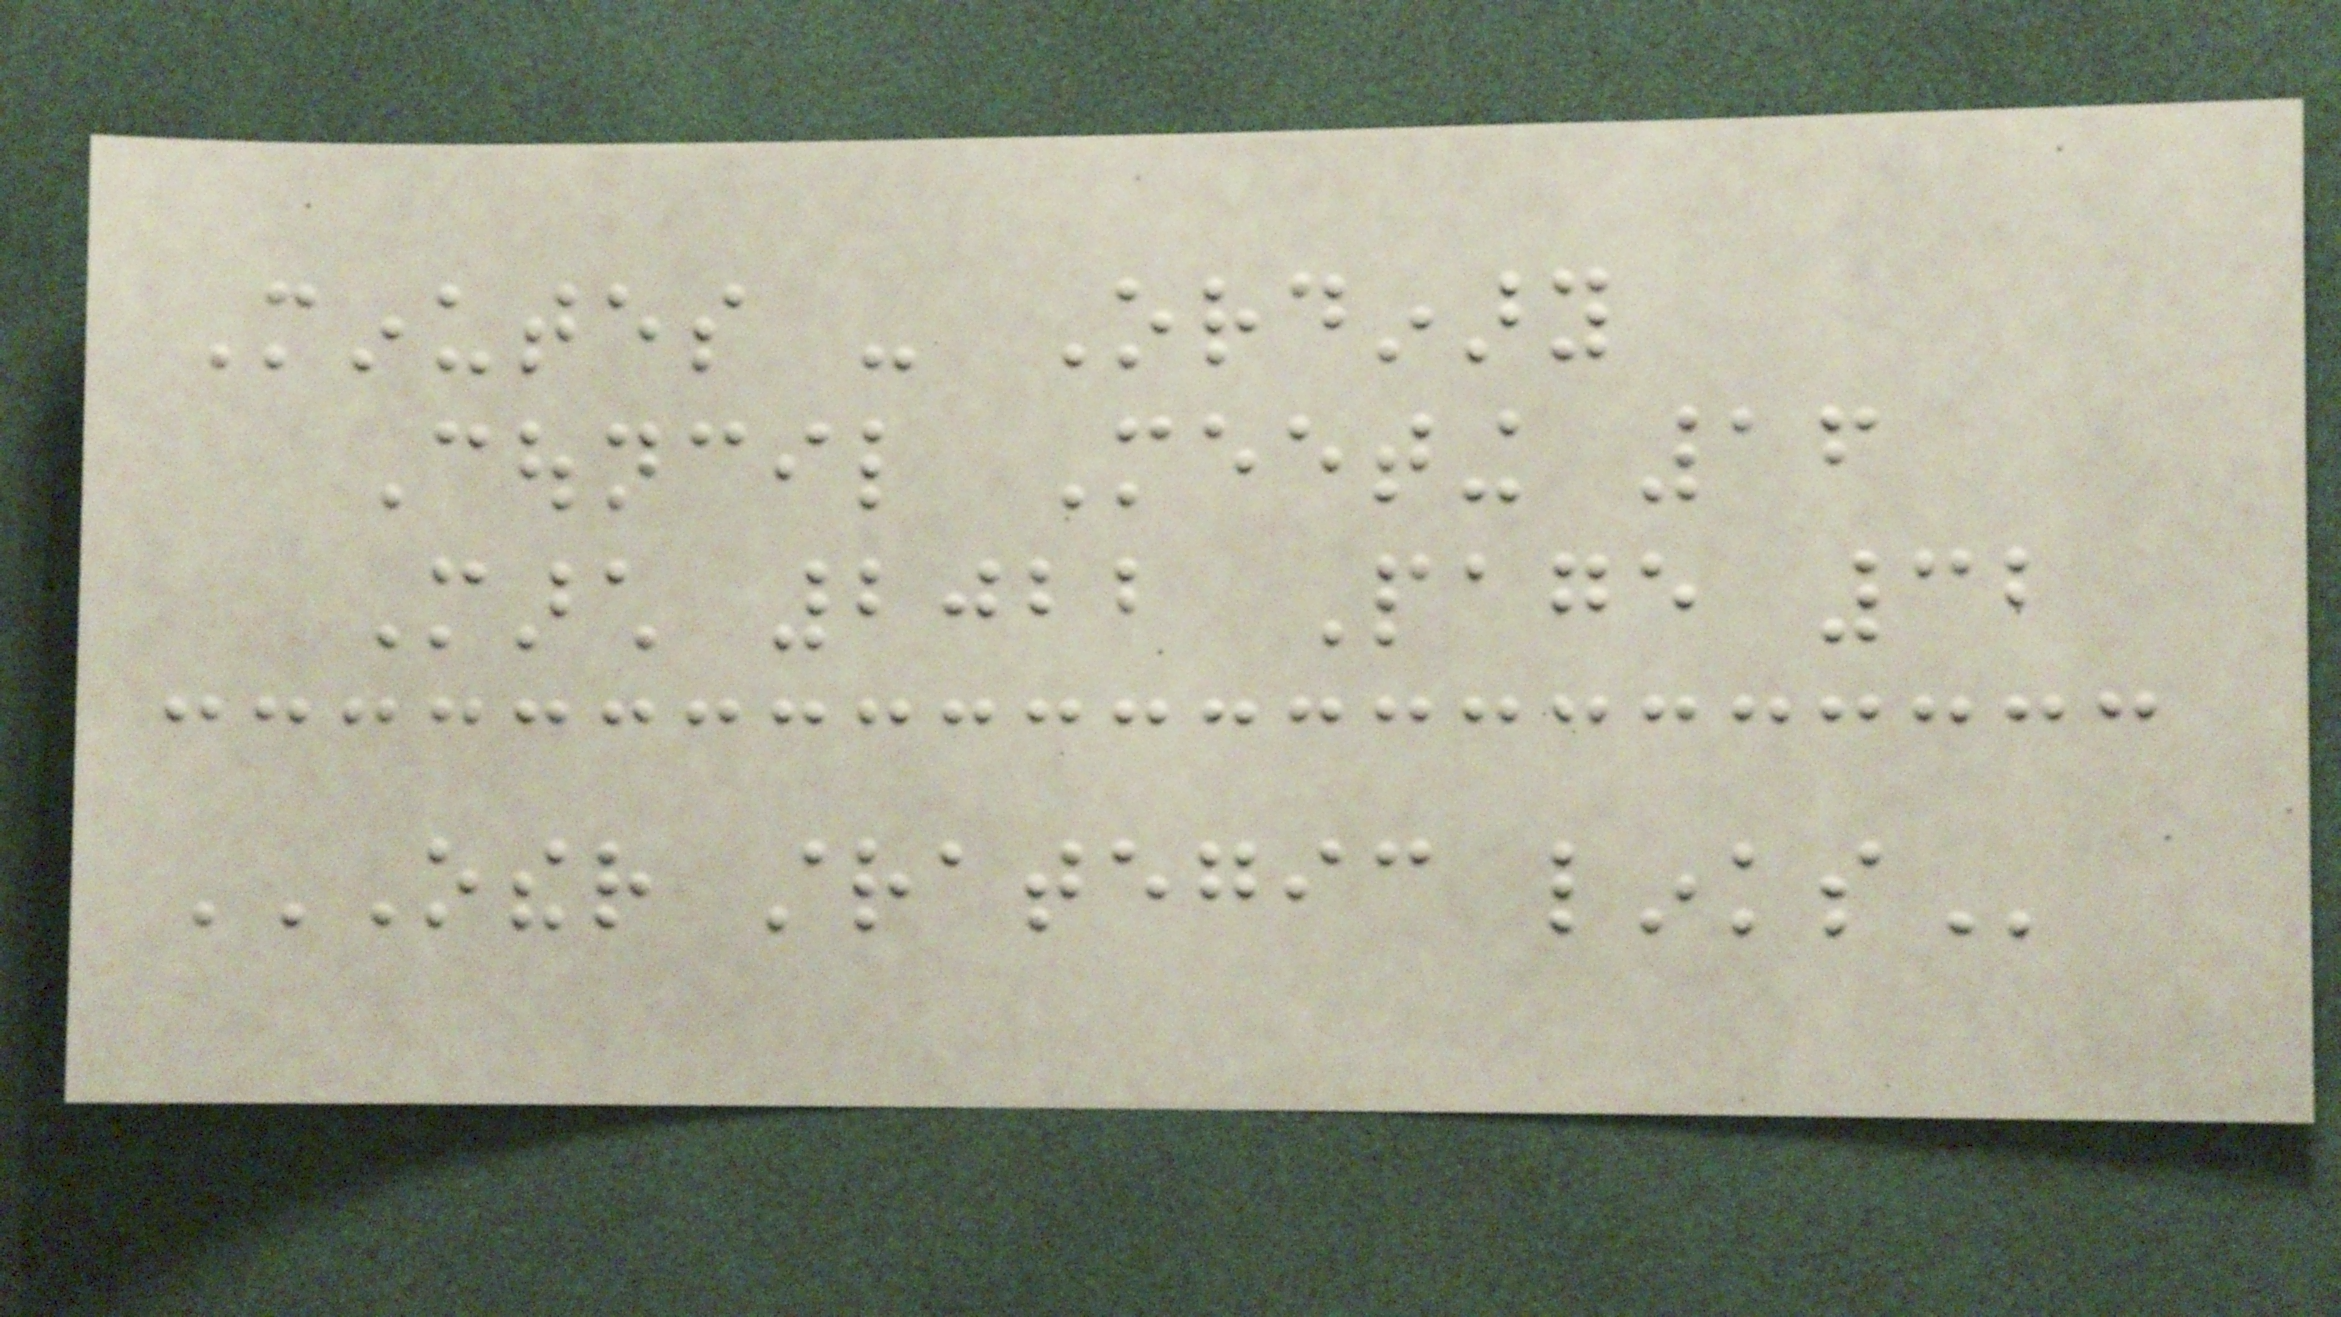Minutes - Ordinary
Council Meeting 16
March 2022 Page 32
OTHER STRATEGIC LINKS
